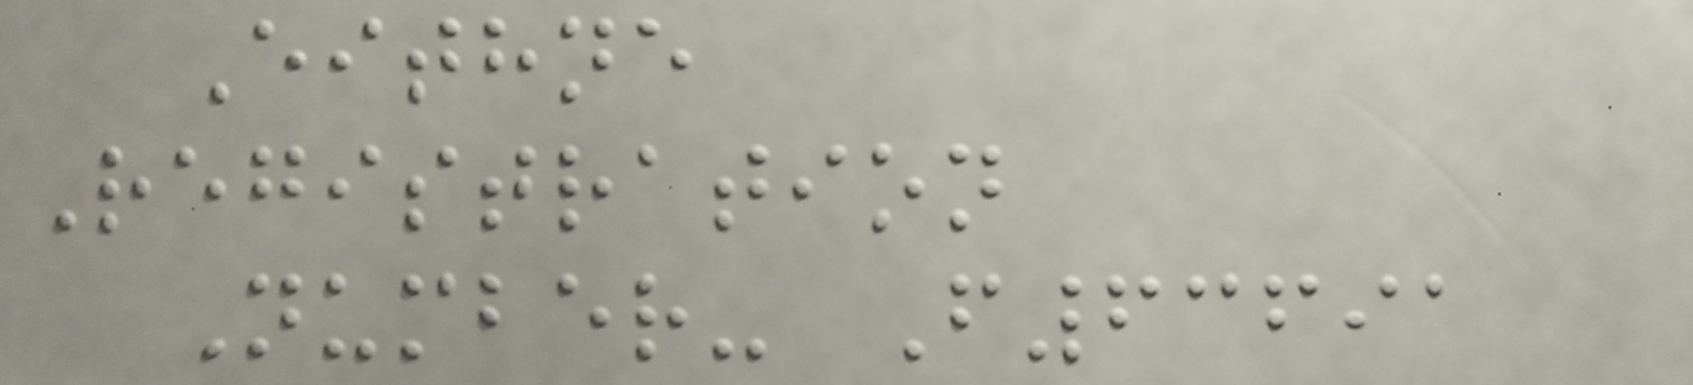Eithne
Registration
Number- F63691
